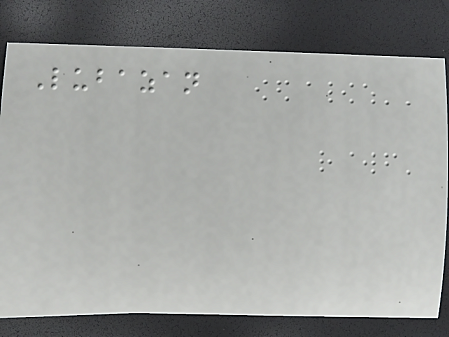Lubazan
